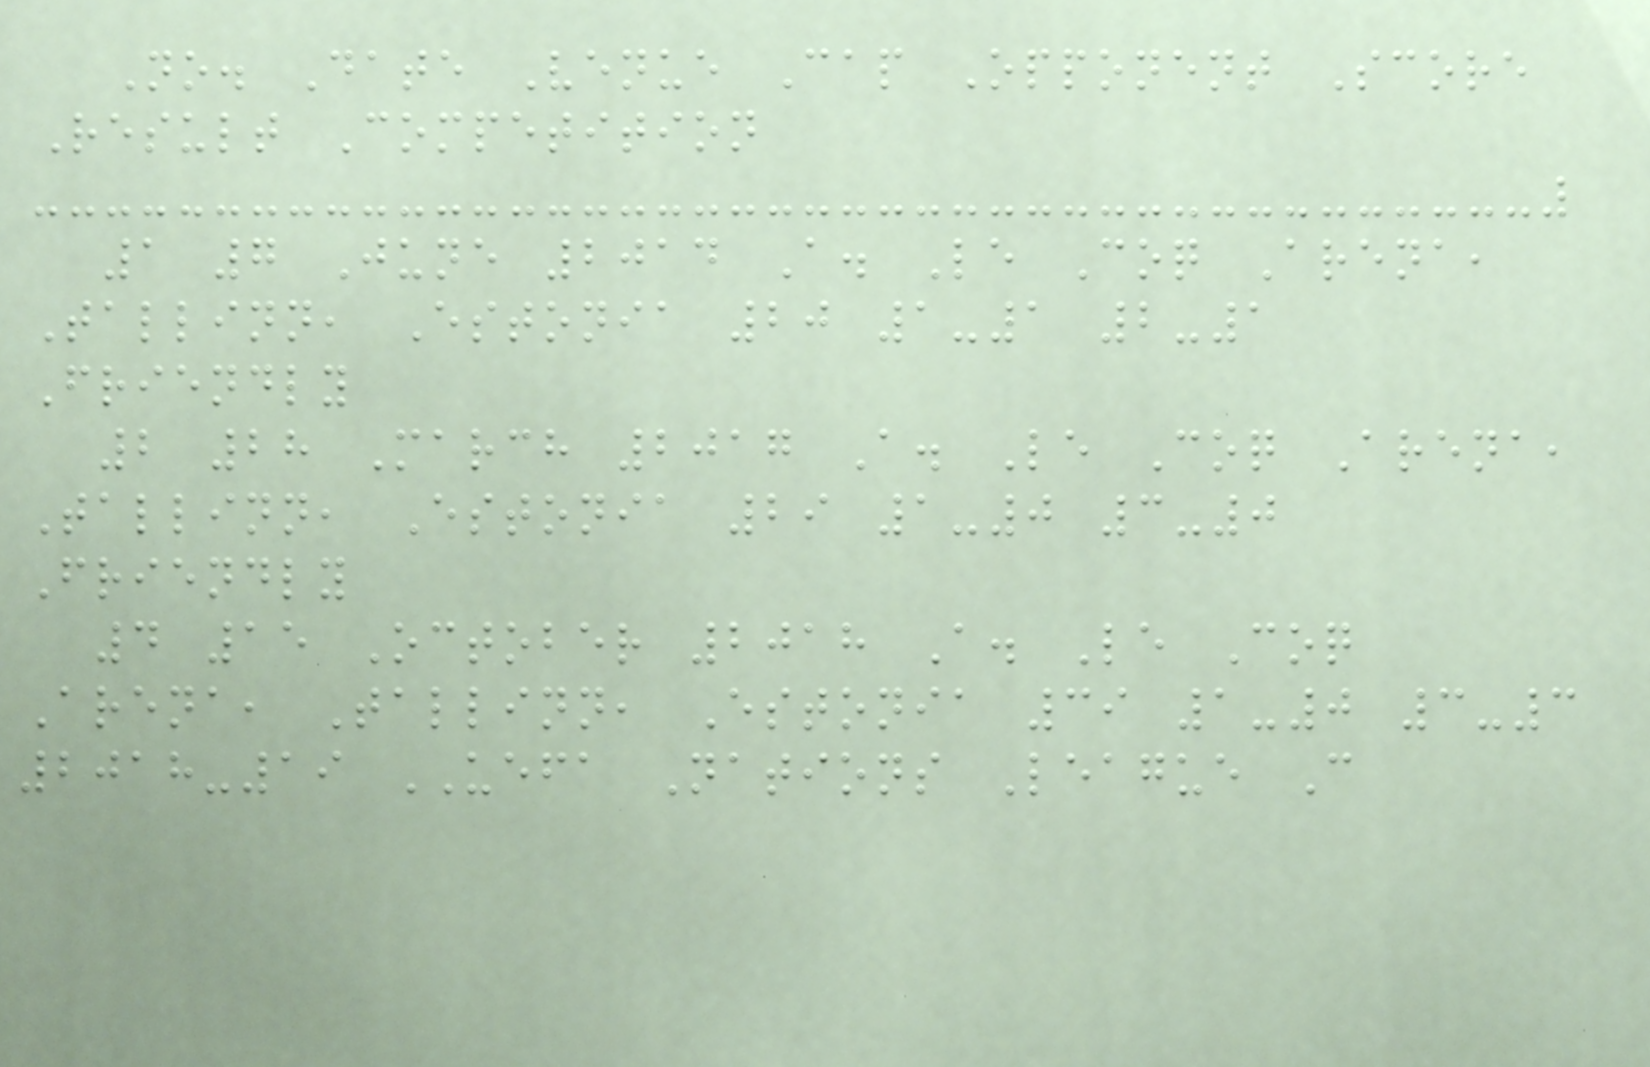No. Date Venue Cap Opponent Score
Result Competition
1 7 June 2014 A. Le Coq Arena,
Tallinn, Estonia 20 1-1 2-1
Friendly
2 28 March 2017 A. Le Coq Arena,
Tallinn, Estonia 29 1-0 3-0
Friendly
4 15 October 2018 A. Le Coq
Arena, Tallinn, Estonia 39 1-0 3-3
2018-19 UEFA Nations League C
